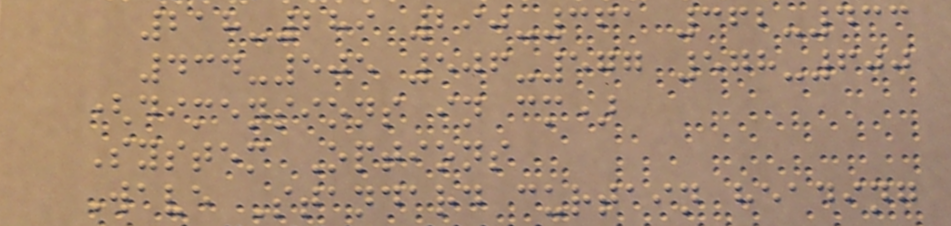218-289 290-361 362-433
434-505 506-577 578-600
(dimensions in cm)
System Options
Wave Standard curtain heading
